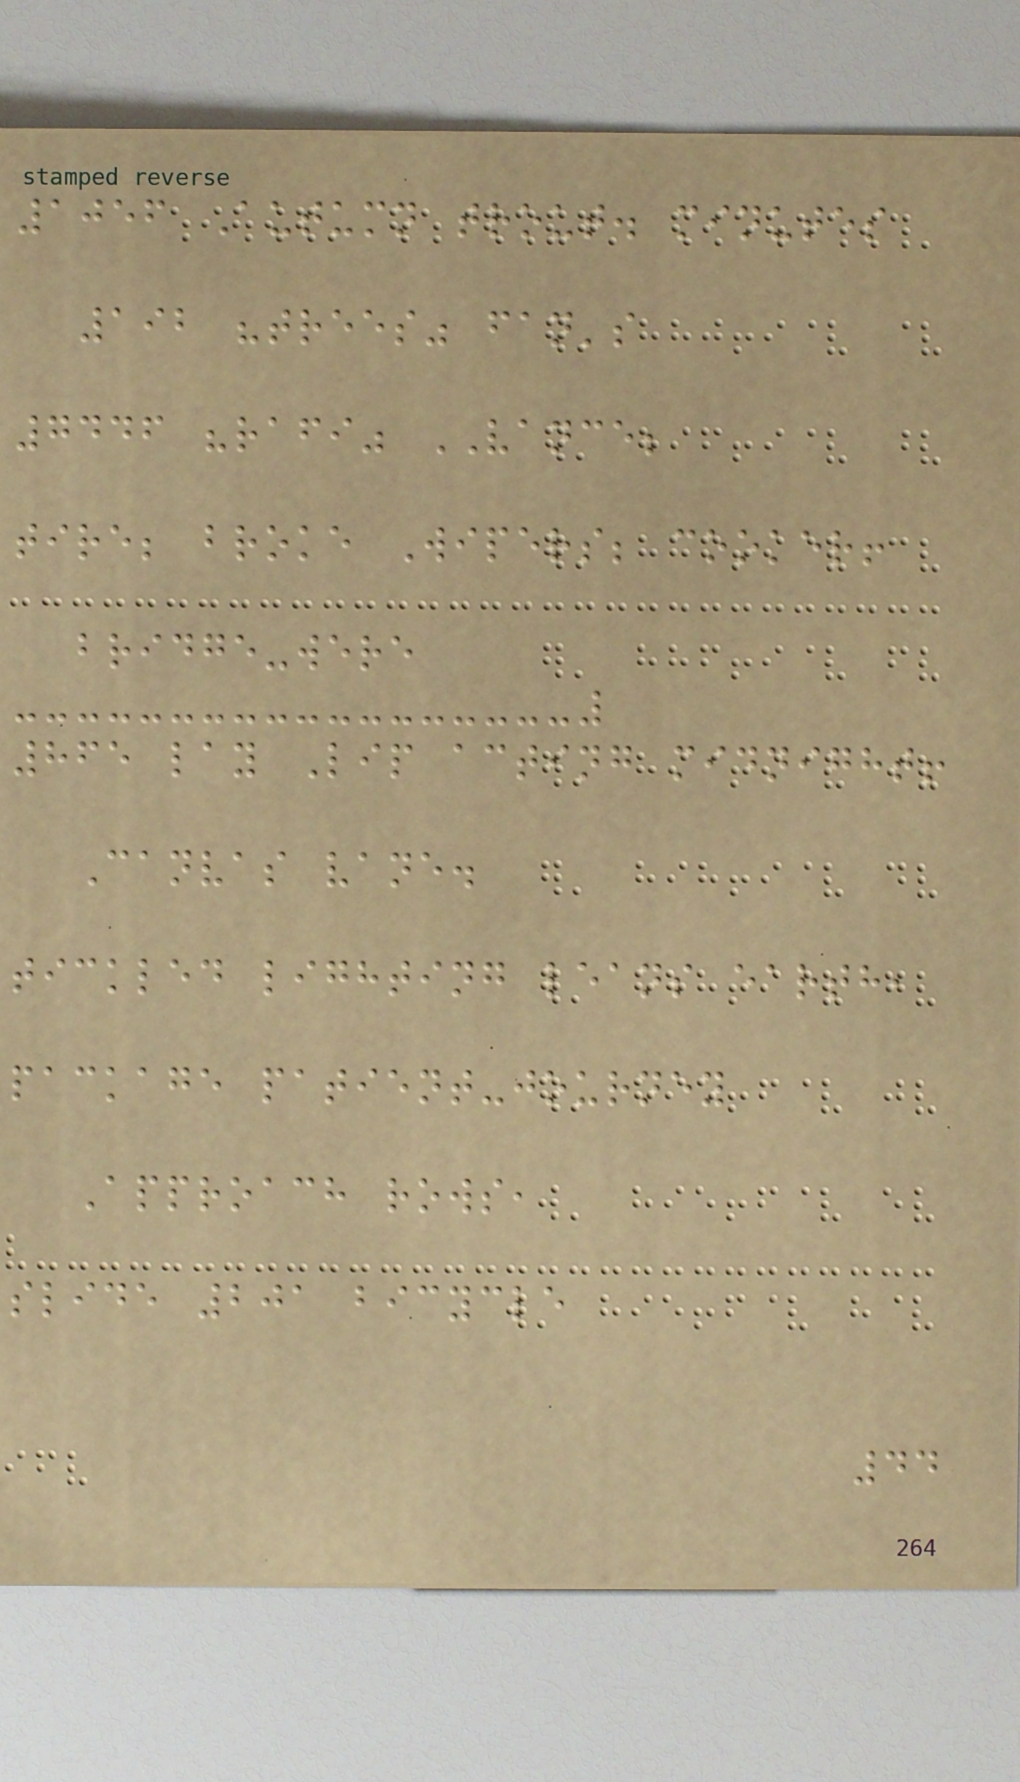1056 Autumn trout. minutes
192 "trees" fan's
7446 "rafi" VANCE;
tire; broke Wipers; cooker!
bridge-were
865 lay Lip acting midnight!
Canvas vane.
tickled lighting leans earth,
package patient-journey
Approach rows,
slide 201 bicycle
44
